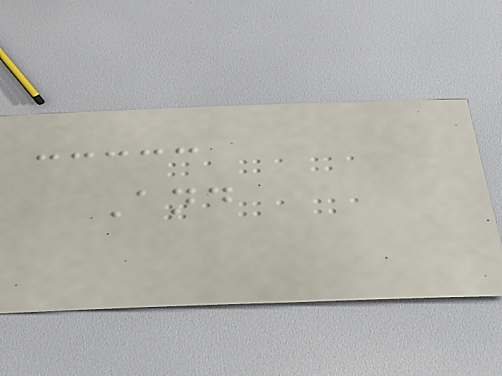And
